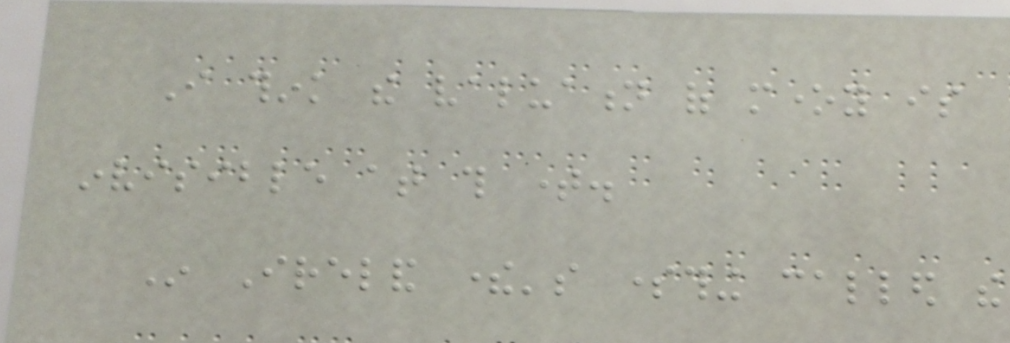I think the valuation of money is
invisible at this time.
In Ireland there's something called the
